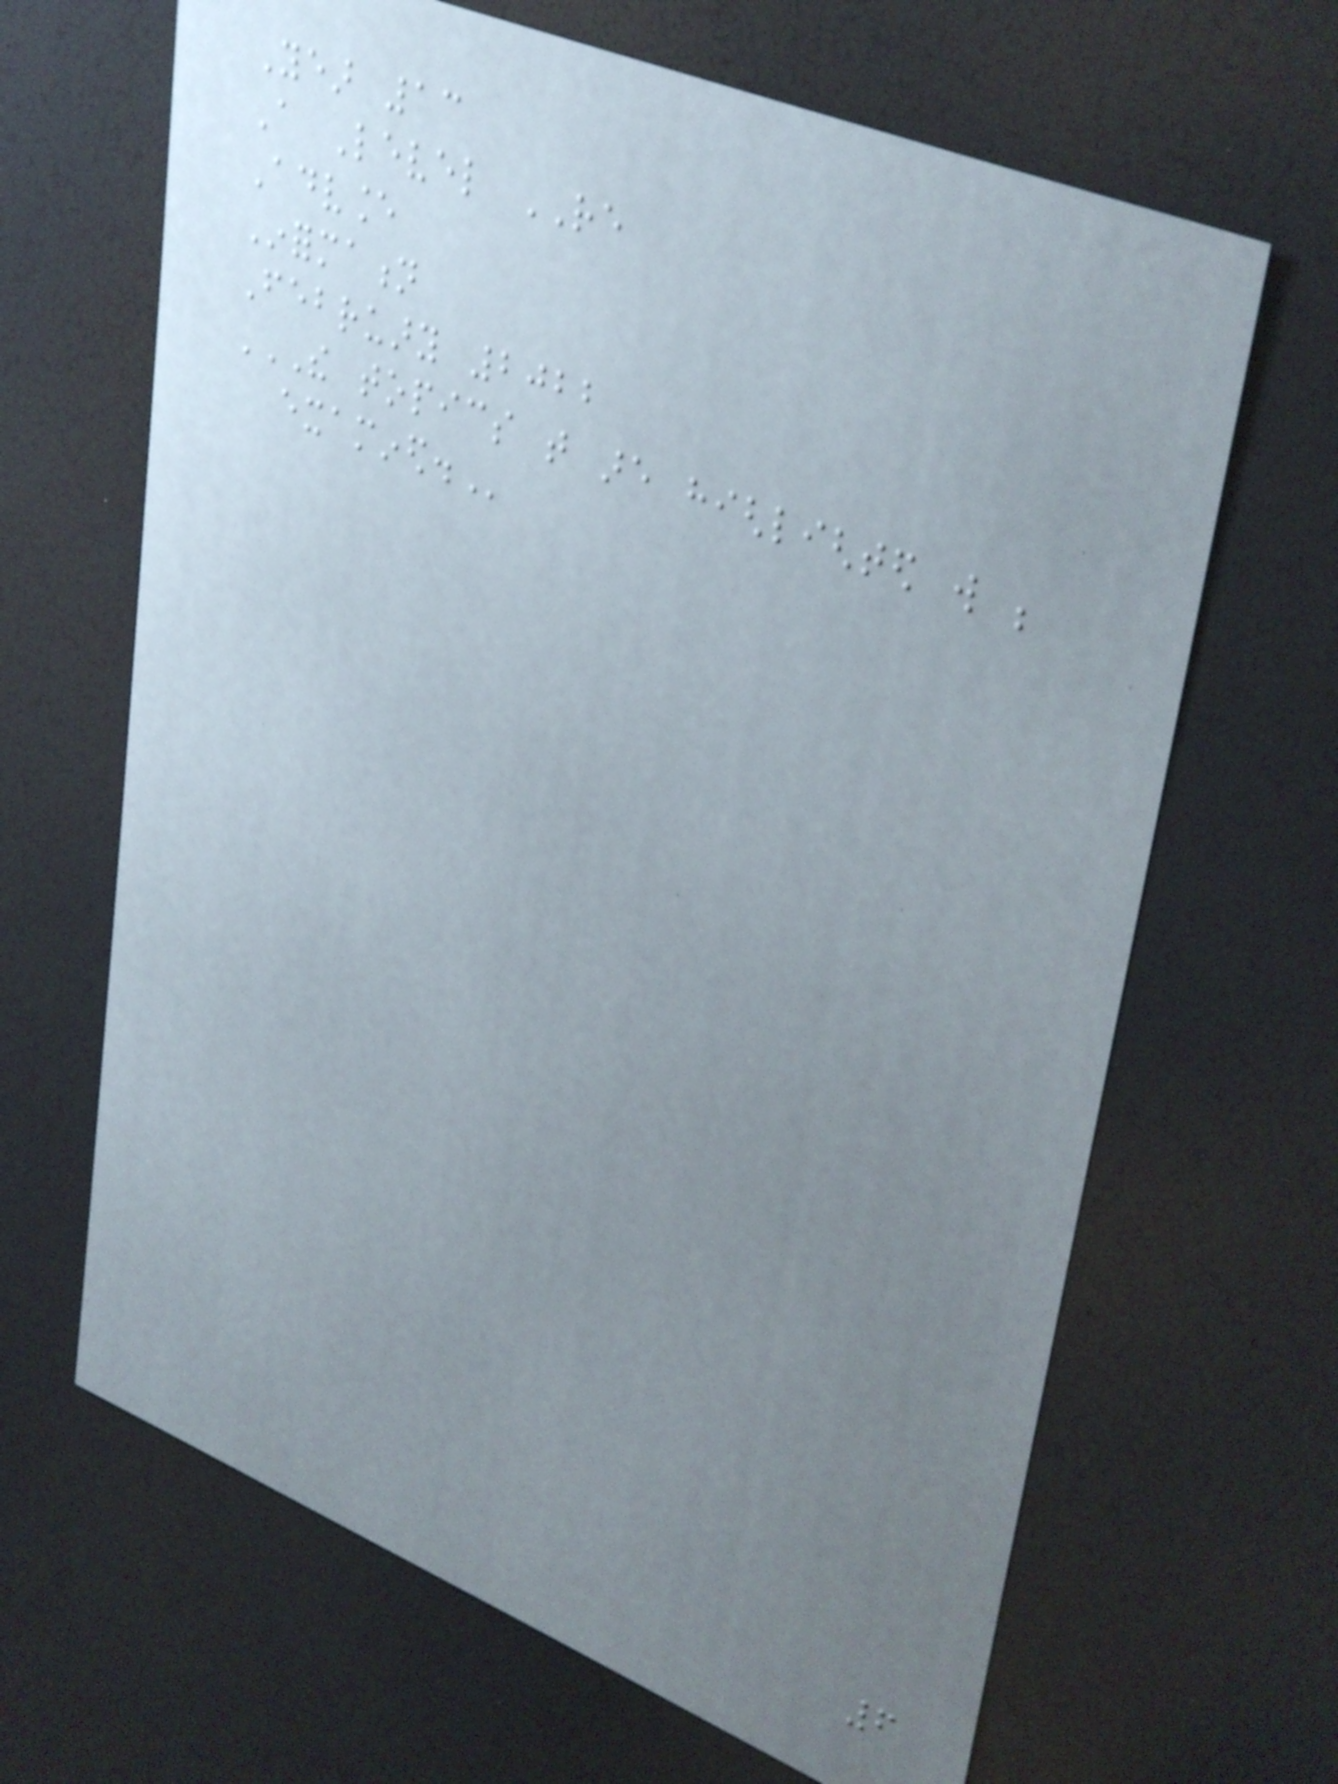Year 13
A Level RE
Advance
Information
February 2022
THE TOPICS THAT ARE HIGHLIGHTED WILL BE
EXAMINED.
6
